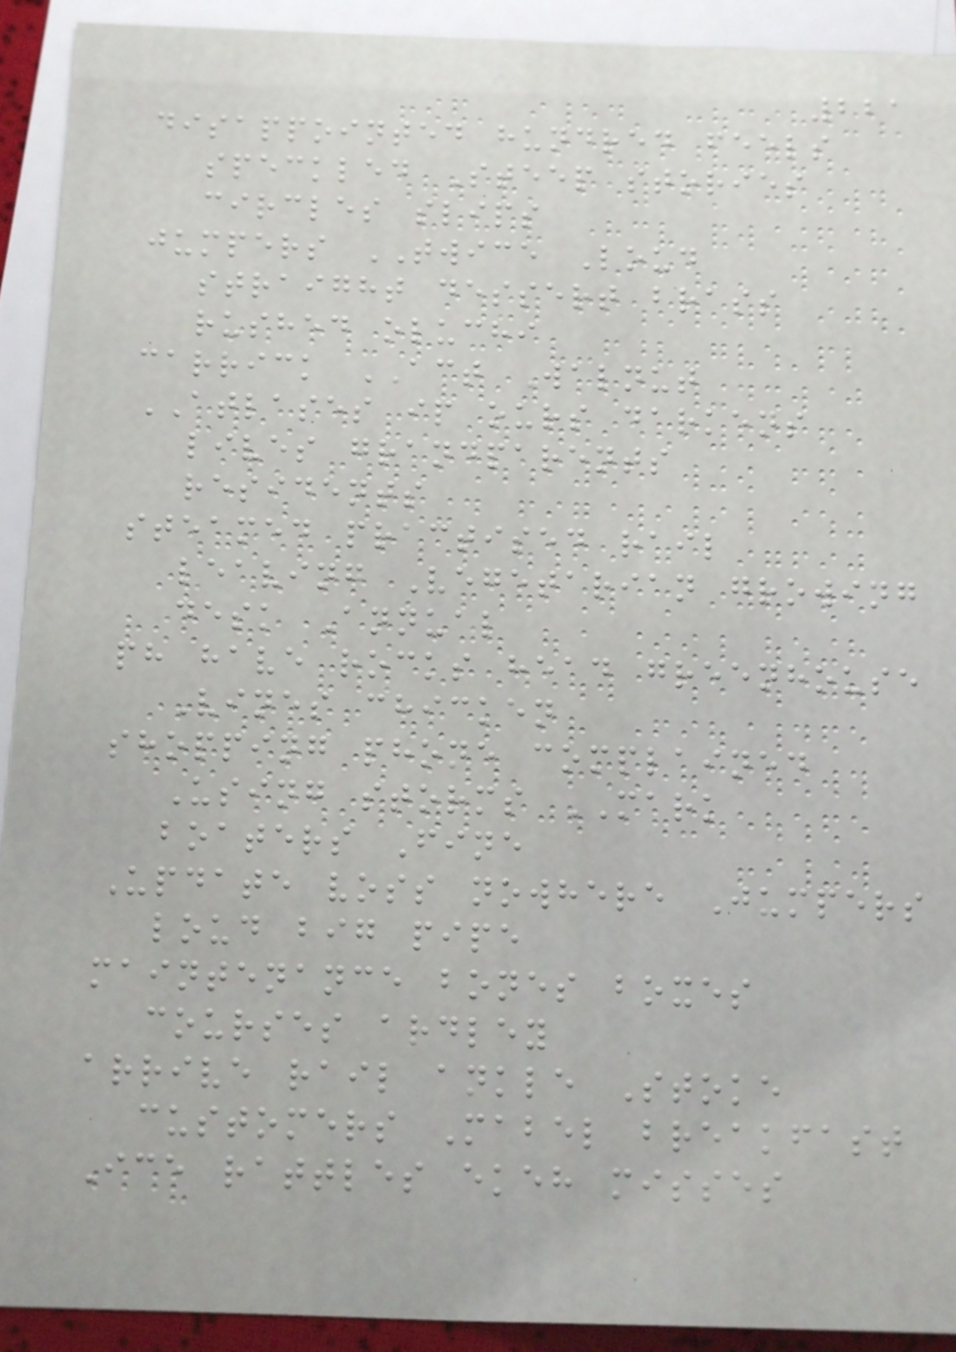221
disappointed hundred feels
speckled Steep stories
circles slips
jumpers TWICE Loud
straight dessert brass
rushed oluchi
carrick ACT Walnut
ATLASES ip ours darkens
lives grandparents
residents
steamed practised rail
leaving Vegetarian growing
desk Annual
ph have rocks head greenhouse
Vines chicken
shopping phone complained
Using storms MARK
boaters Fine
Update voss nowhere Jumpers
loud big pipe
maintenance bones boxes
courses ardley
arrive rail ankle Stoke
customers Mabel breakfast
Ice rattles ekeh misses
